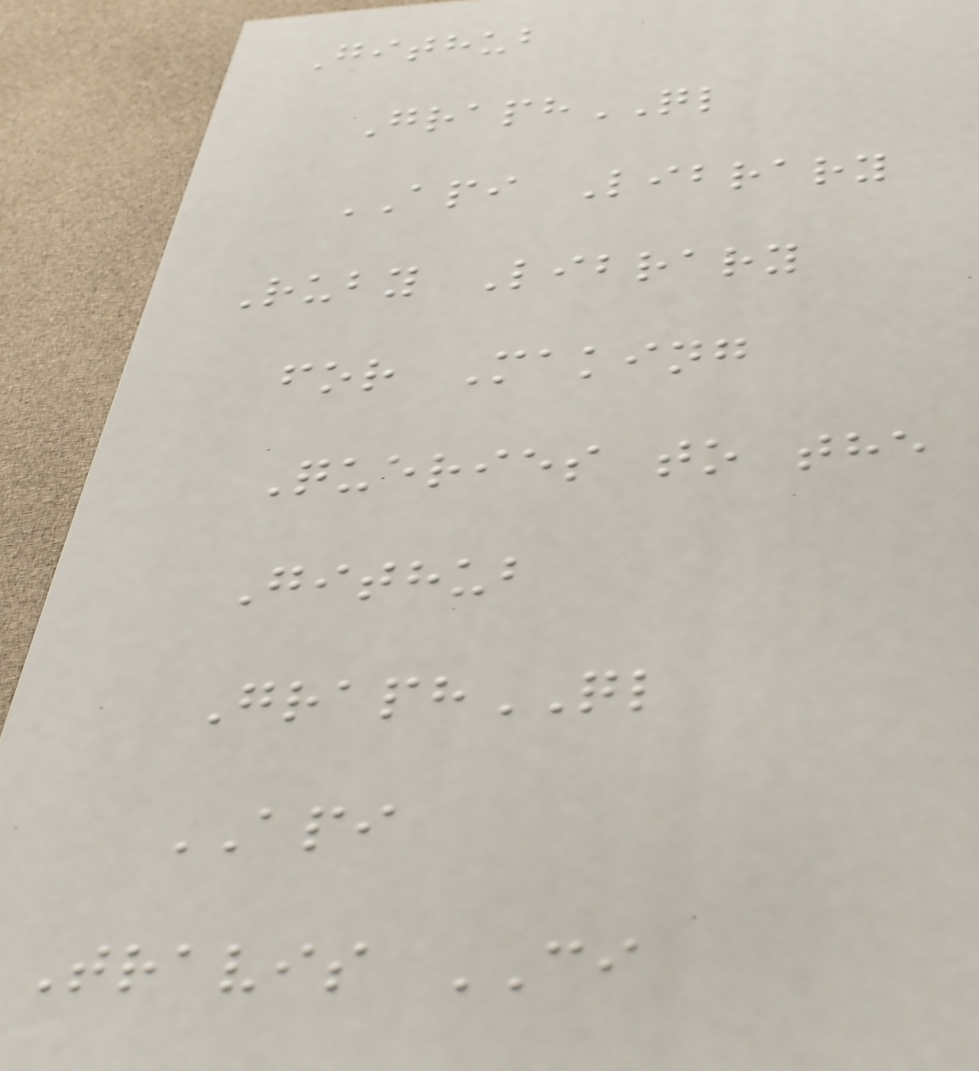Github
GraphQL
API Library
Ruby Library
for Making
Queries to the
Github
GraphQL
API
Travis CI
